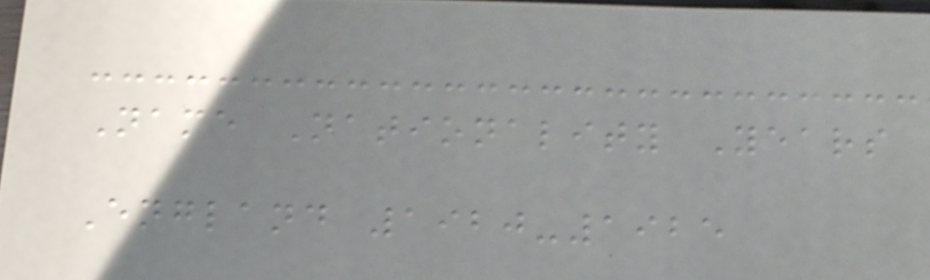Name Nationality Years
England 1920-1925
